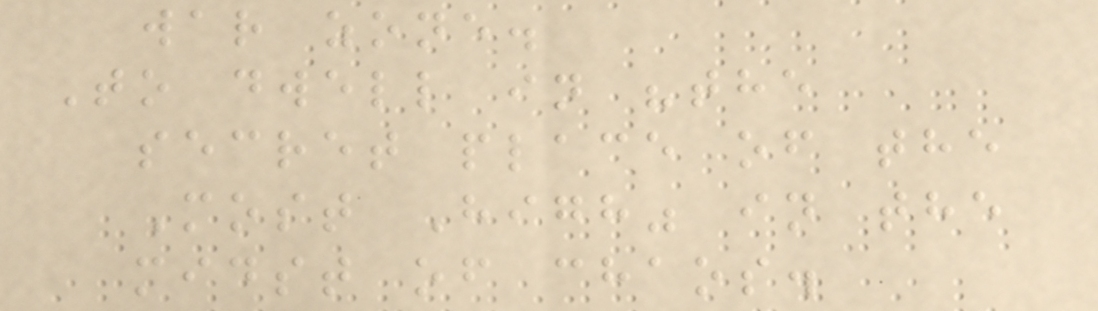war zone.
To dwell in "the
secret place of the
Most High" in the
midst of chaos.
